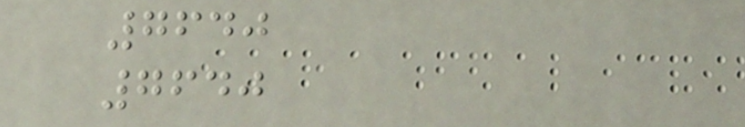7640
7640
